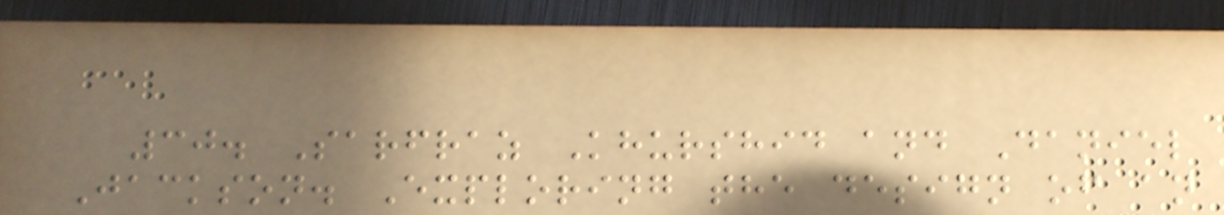30. Sarfraz Khurshid and Daniel
Jackson. Exploring the design of an
